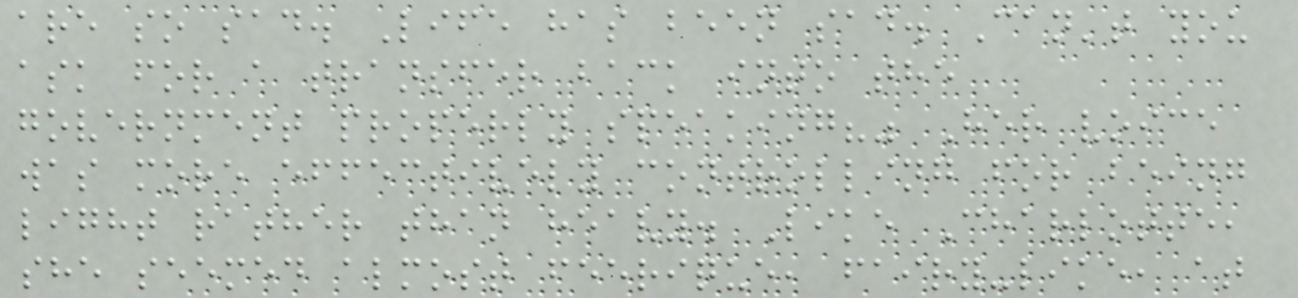are so sad. Life has been sad. Can't you
ask for a transfer back into the
government properly speaking?" Her voice
was more effectively controlling for being
light rather than heavy. Like Charlotte,
she seemed almost feerique, fairy-like, at
